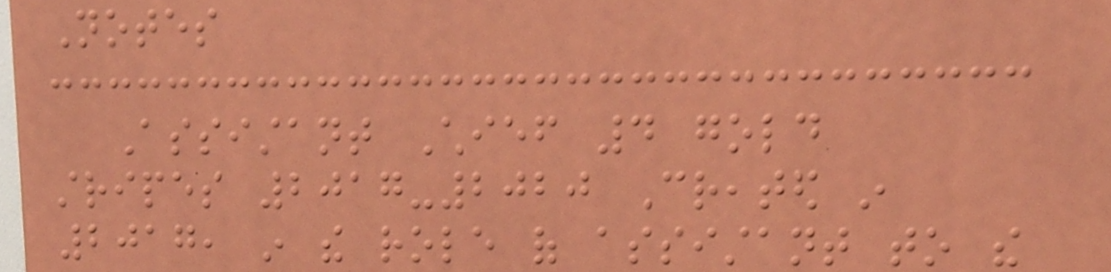Notes
Assistant Chief 4 gold
stripes 2017-2020 Created in
2017, in the role of assistant to the
